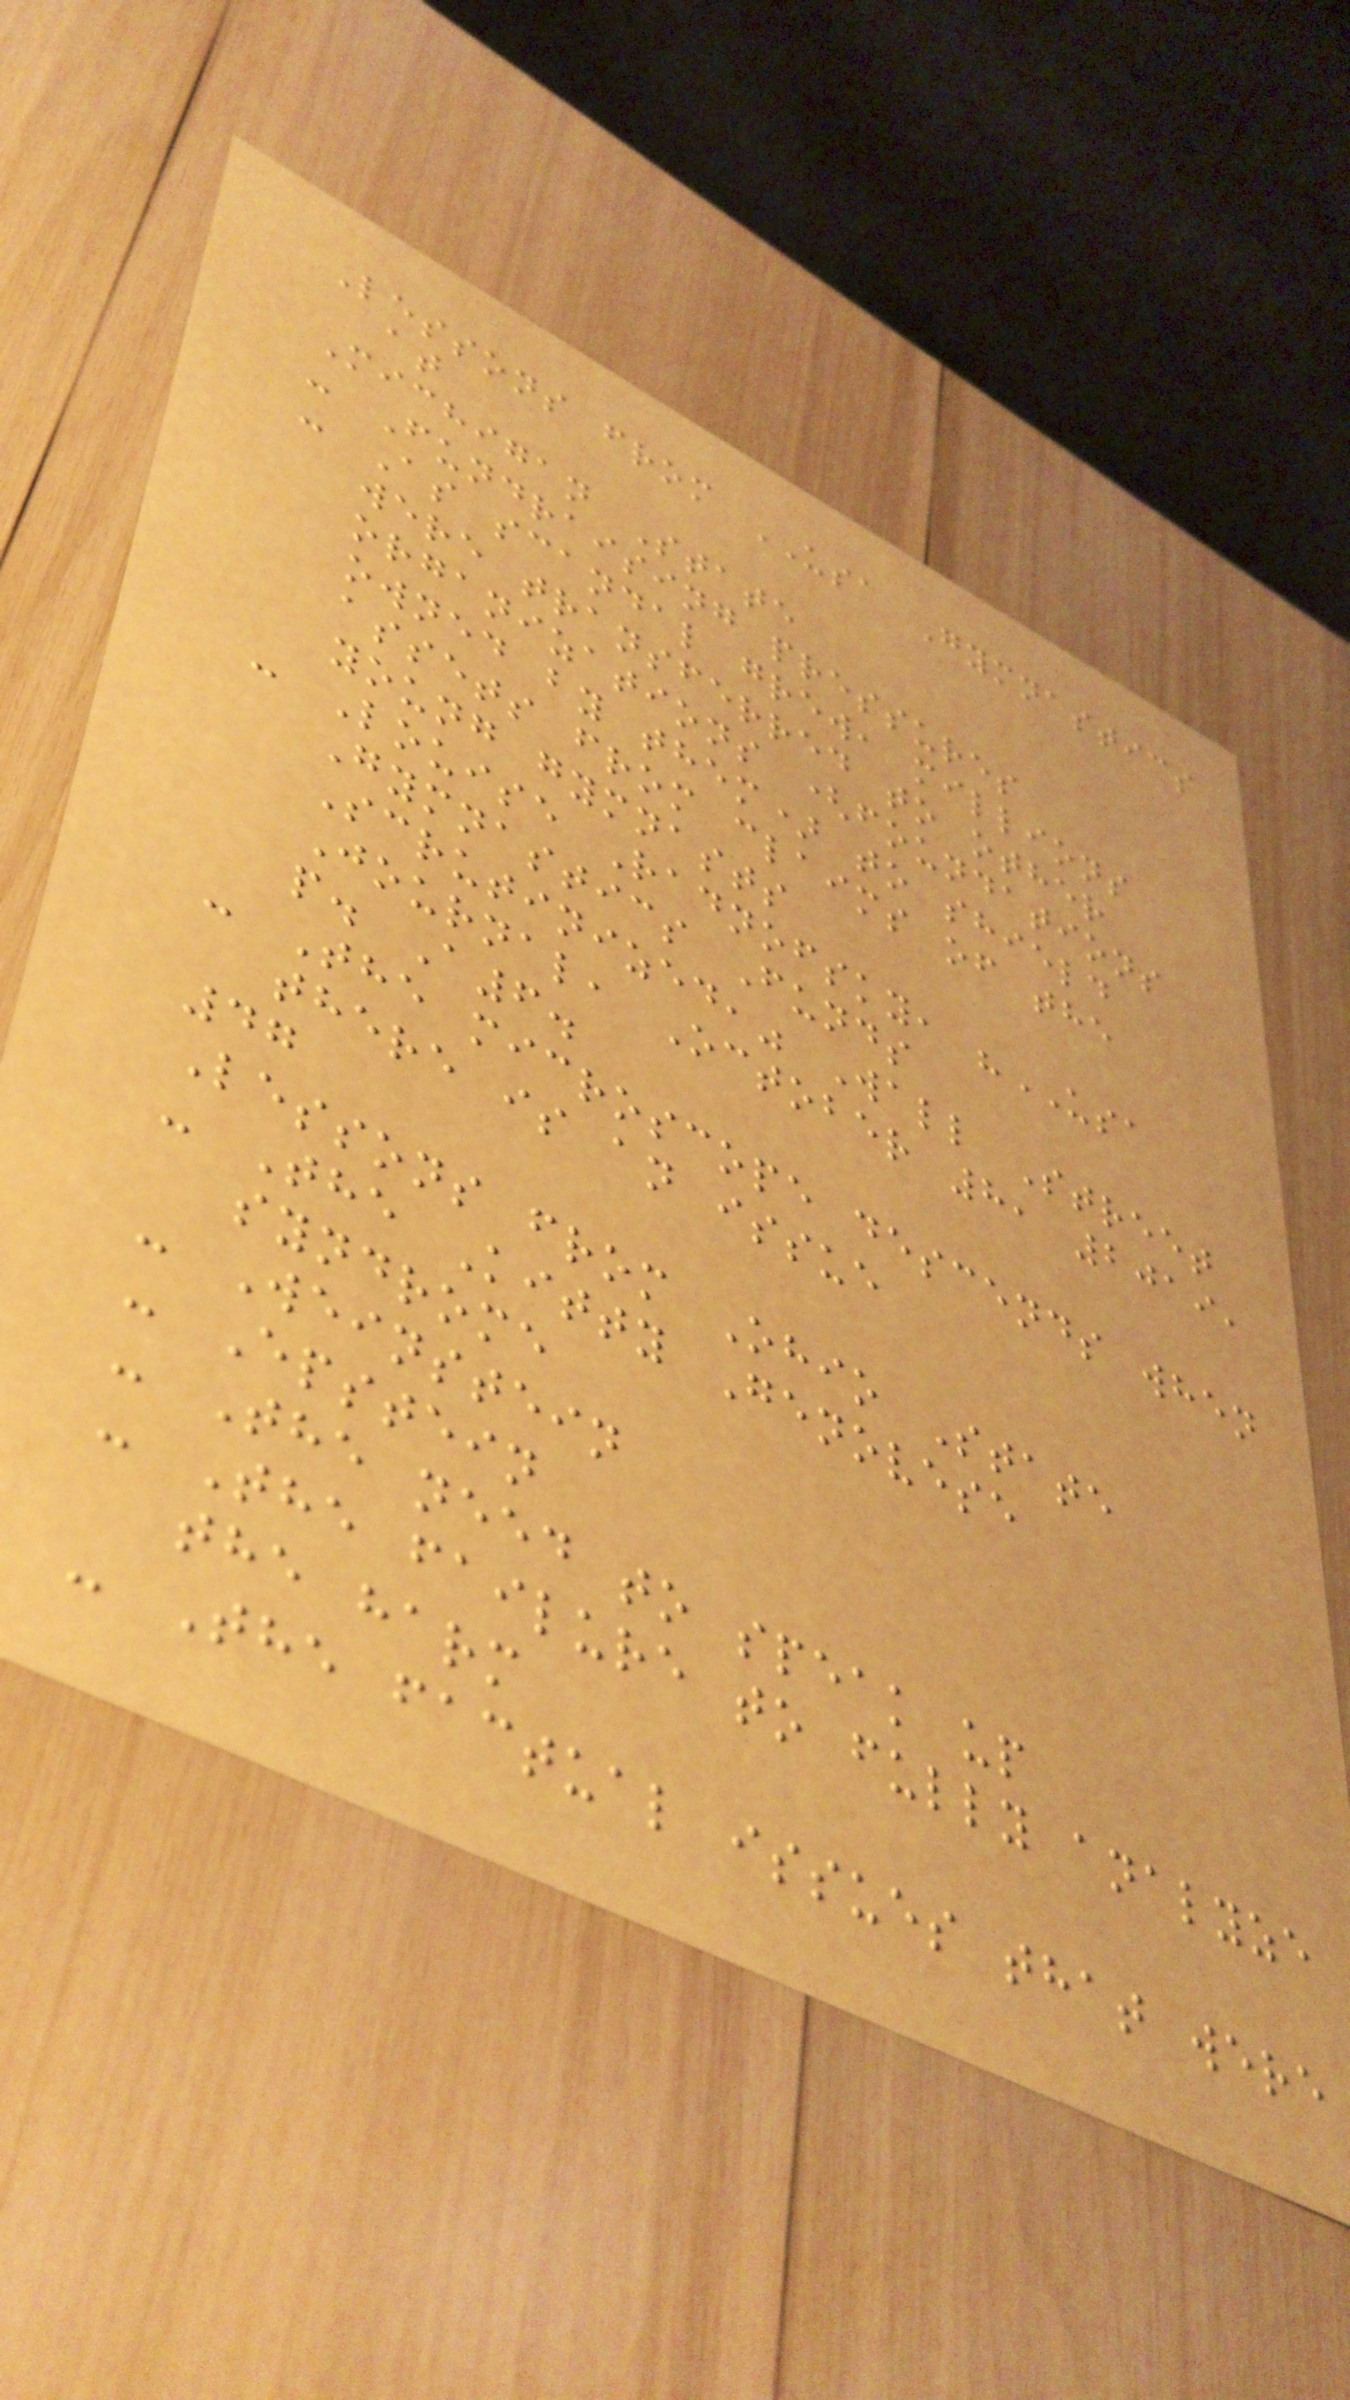Lessons from USA Gymnastics
at
Michigan State
- Fundraising pressures
- As scandal grew, millions
were transferred to other
organizations (foundations
owned by them) to shield
assets from claims of the
young gymnasts
- Louise Radnofsky, "USA
Gymnastics Funds
Scrutinized," Wall Street
Journal, October 8, 2019,
p. A6.
- The microscope descends when
there is an issue
47
Lessons from Ohio State
- The Kitty Genovese
syndrome
- Weinstein
- Epstein
- The need to speak up
- The failure to fully analyze
the harm
- The factual issues that were
